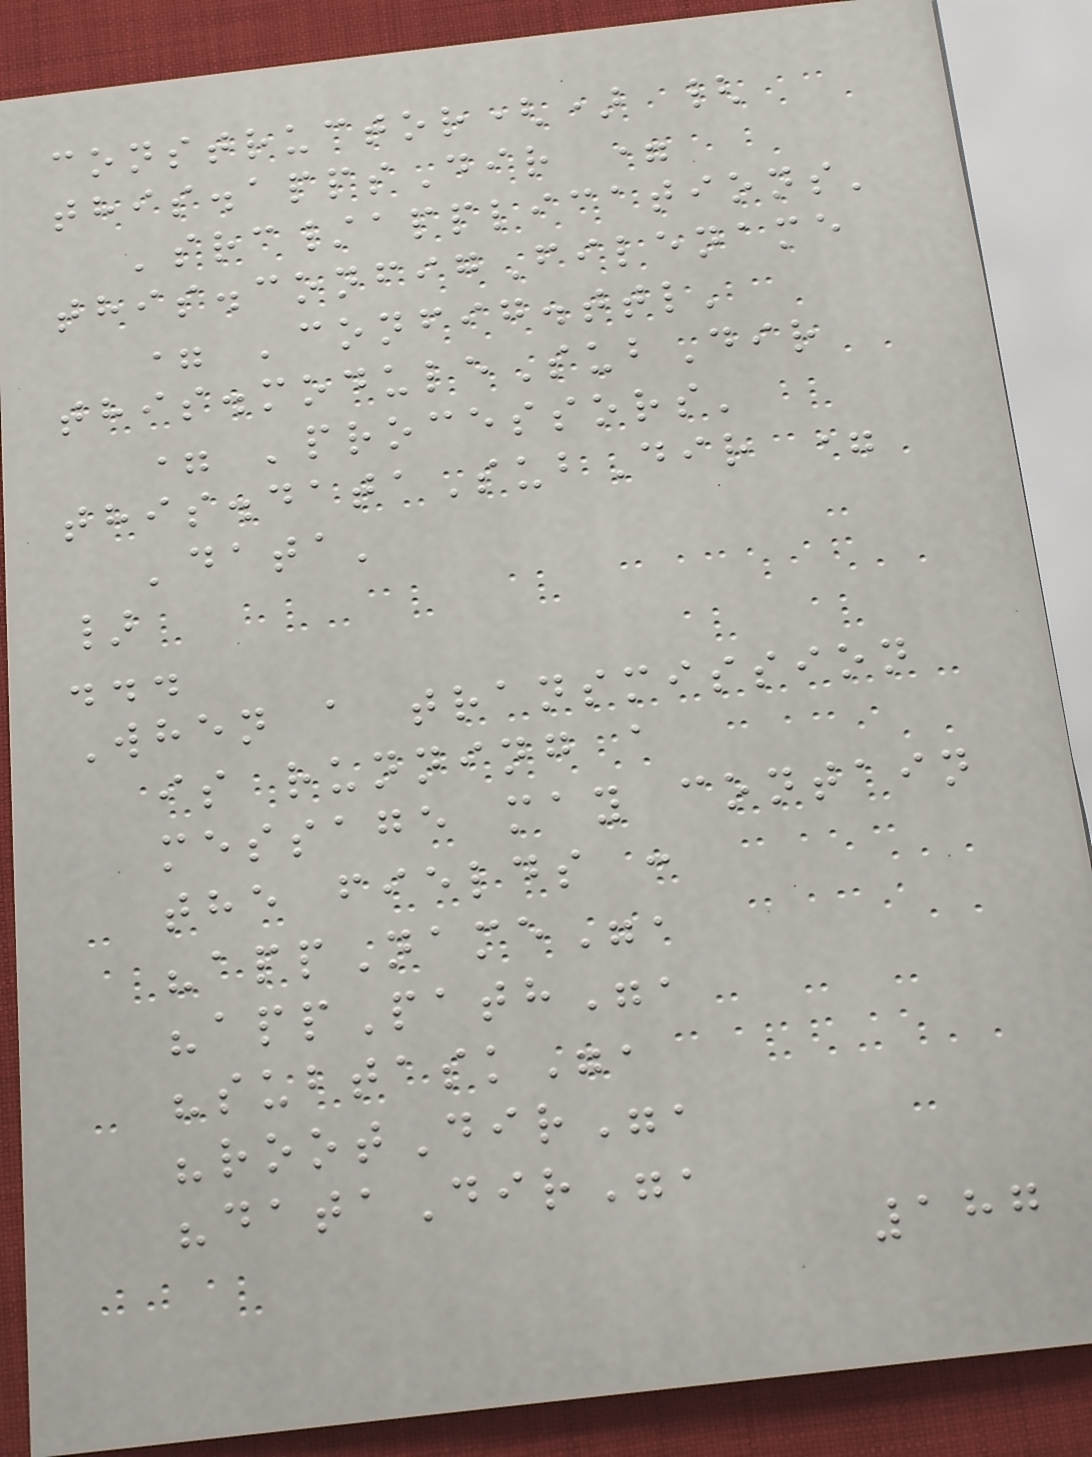constructor() {
this.appsDir =
'src/applications'
this.configFilename
= 'config.ttl'
this.moduleSubDir
= 'processors'
this.dataSubDir =
'data'
}
...
When a transmission
is running a
message may contain
the fields :
"appName",
"appPath",
"subtask",
"rootDir",
"dataDir",
187
